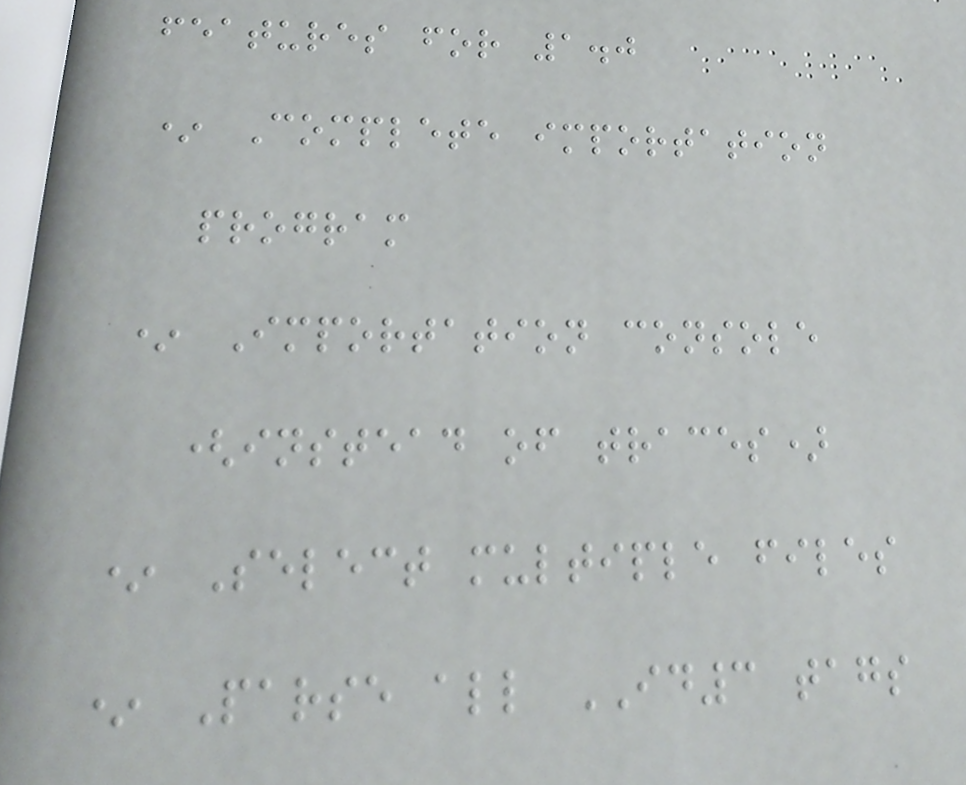features for 1.0
* Complete importation
program
* Importation console
(instead of traces)
* Select multiple files
* Parse all ID3 tags
